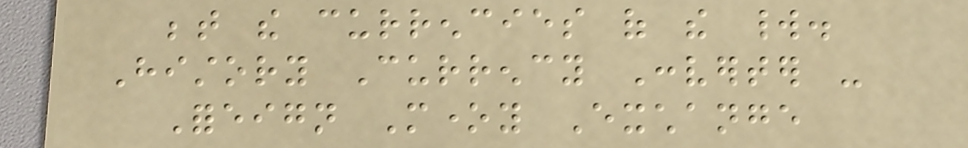between the currencies of the world.
History Currency Converter -
Foreign Money Exchange
